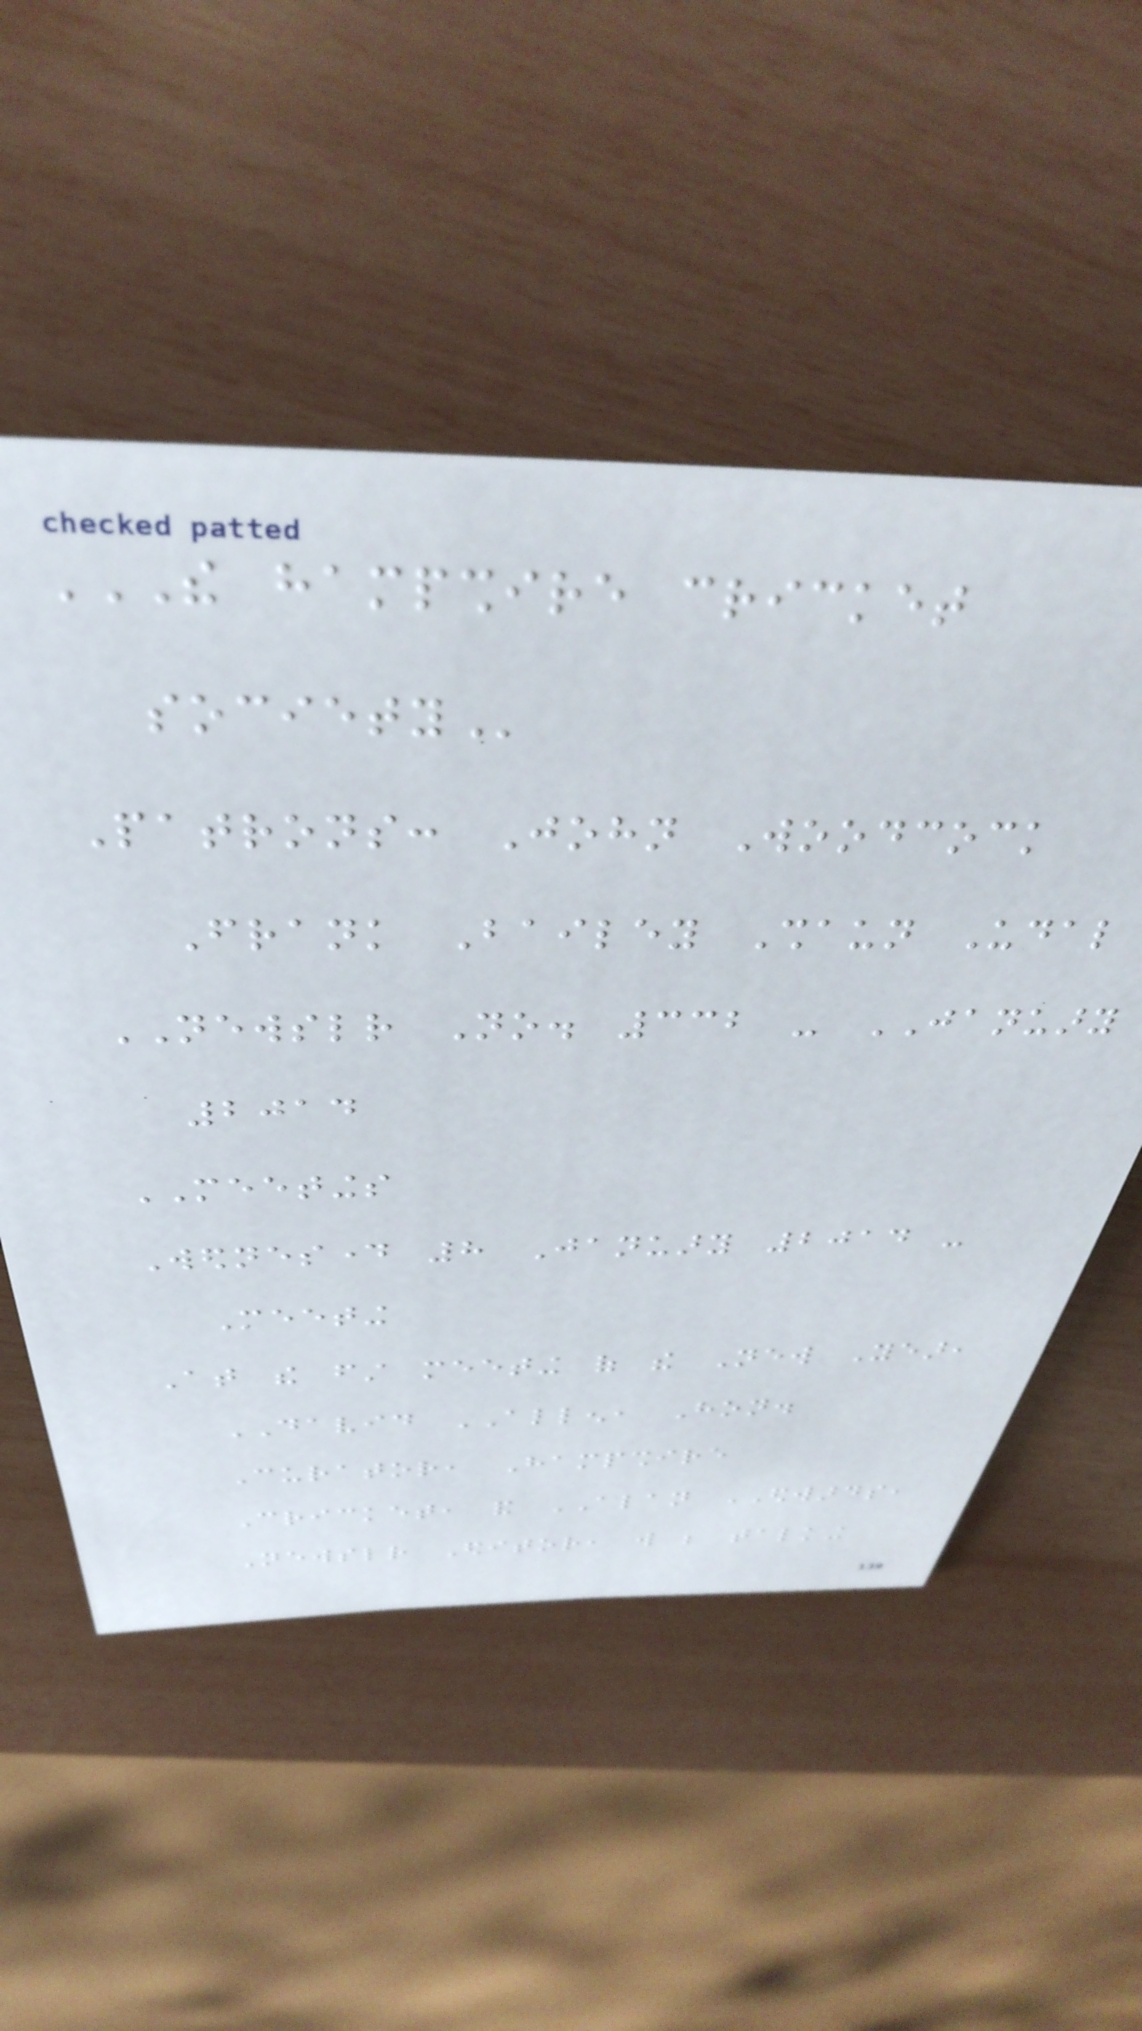THE HAMPSHIRE CRICKET
SOCIETY
Patrons: John Woodcock
Frank Bailey Shaun Udal
NEWSLETTER No. 332 - JANUARY
2014
MEETINGS
Wednesday 8 January 2014 -
Meeting
At the first meeting of the New Year,
DAVID ALLEN, Hon.
Curator, Hampshire
Cricket, and ALAN EDWARDS,
Newsletter Editor, will be talking
